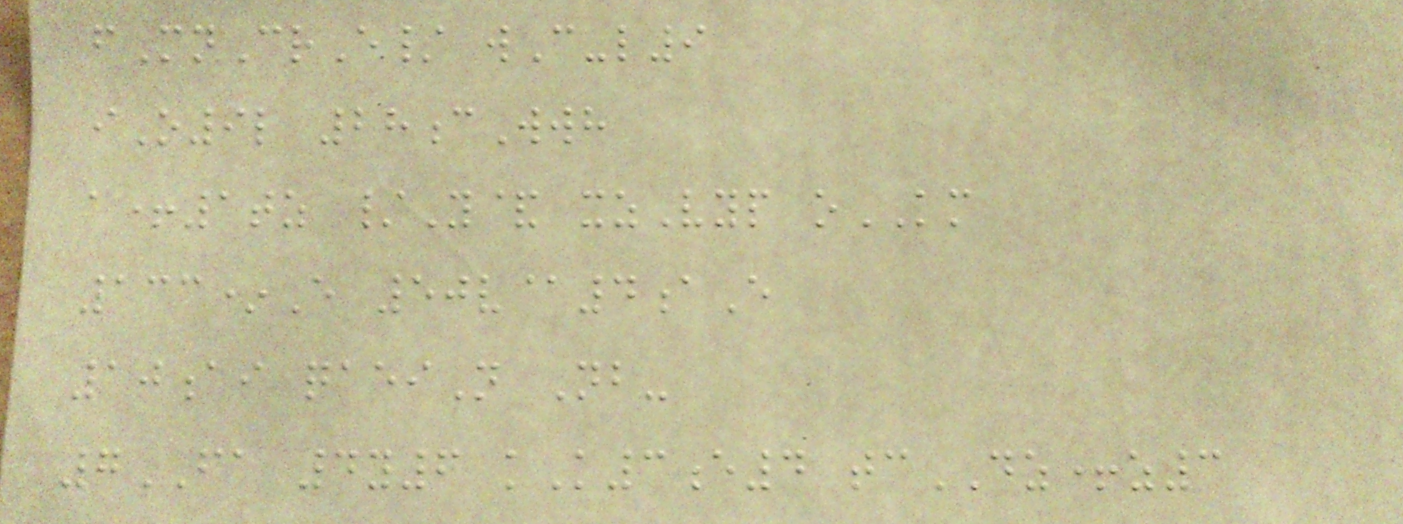fMnCrE/ wC-l9
iO9l 28cWwh
a+1tz /Y& xzVyp oKM
133*E 50v@4aE
10ai qaeiN Nb-
7FA 4y6 kK3e4 tcDZ+z3
